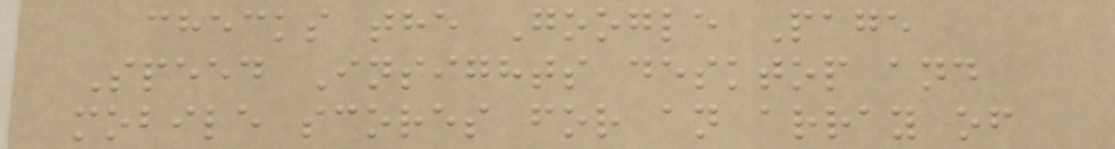checks the Google Page
Speed Insights desktop and
mobile scores for an array of
